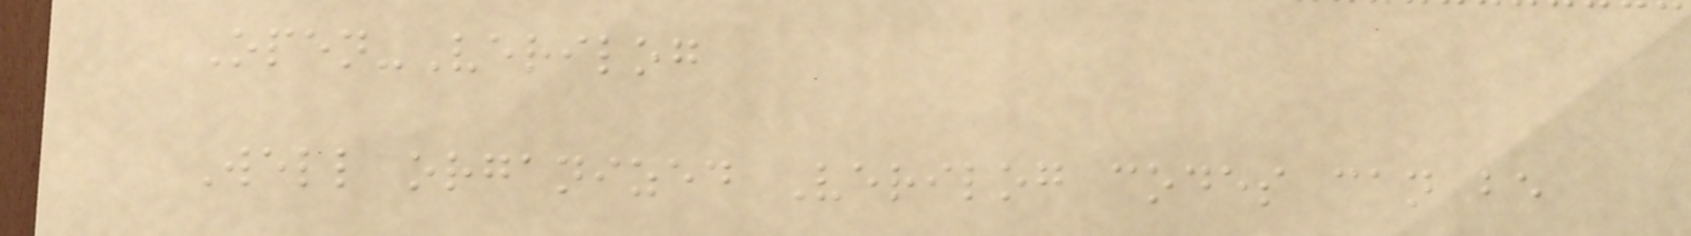Open-Verilog
Well organized Verilog codes can be
